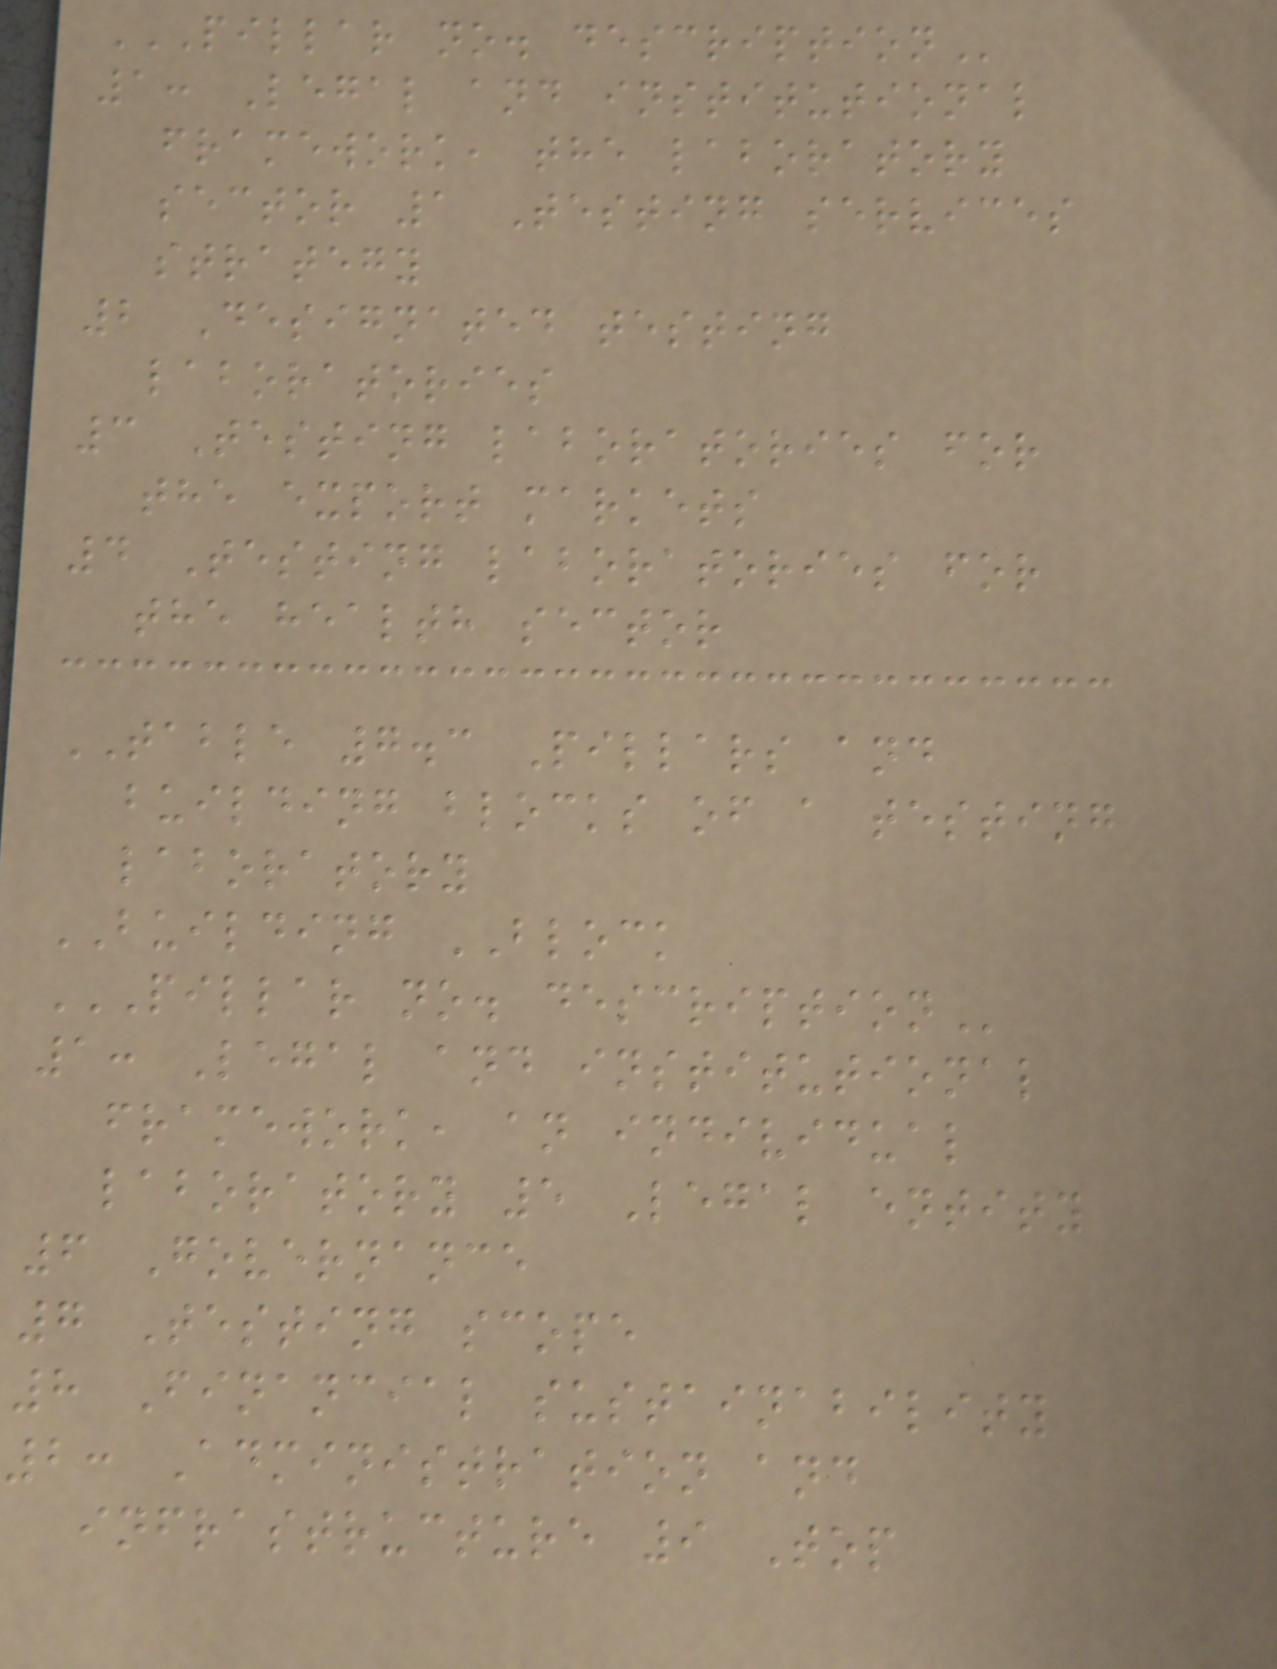PILLAR NO. DESCRIPTION
1: Legal and institutional
framework, the laboratory
sector 1 Testing services
strategy
2 Designated testing
laboratories
3 Testing laboratories for
the export markets
4 Testing laboratories for
the health sector
TABLE 7.3 Pillars and
building blocks of a testing
laboratory
BUILDING BLOCK
PILLAR NO. DESCRIPTION
1: Legal and institutional
framework, an individual
laboratory 5 Legal entity
6 Governance
7 Testing scope
8 Financial sustainability
2: Administration and
infrastructure 9 Top
